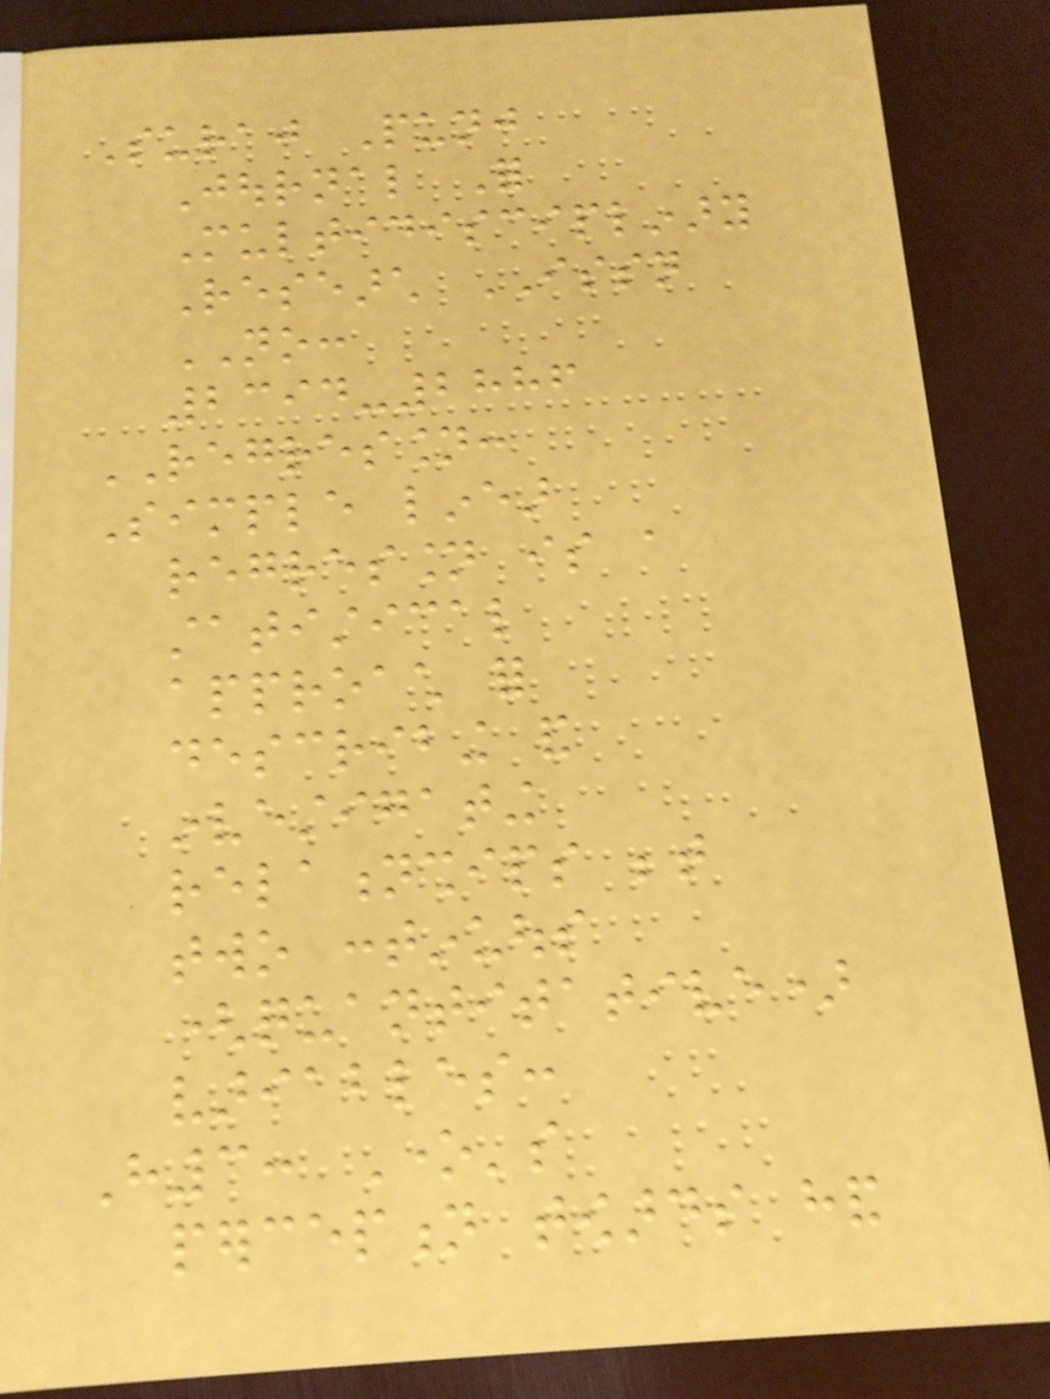Suraj Punj
Journal For
Multidisciplinary
Research ISSN
NO:
2394-2886
REGRESSION:
Simple linear
regression is a
statistical
approach for
describing and
investigating
relationships between
two continuous
(quantitative)
variables:
H3: One's
perception towards hand
